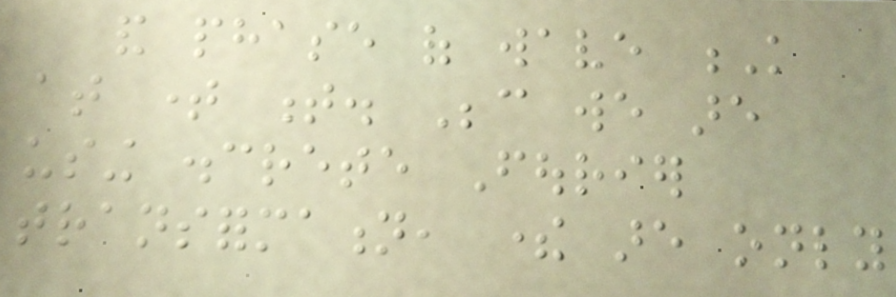and phase of wave K
at time t. Because we are
using discrete Fourier
transformation, there are only
